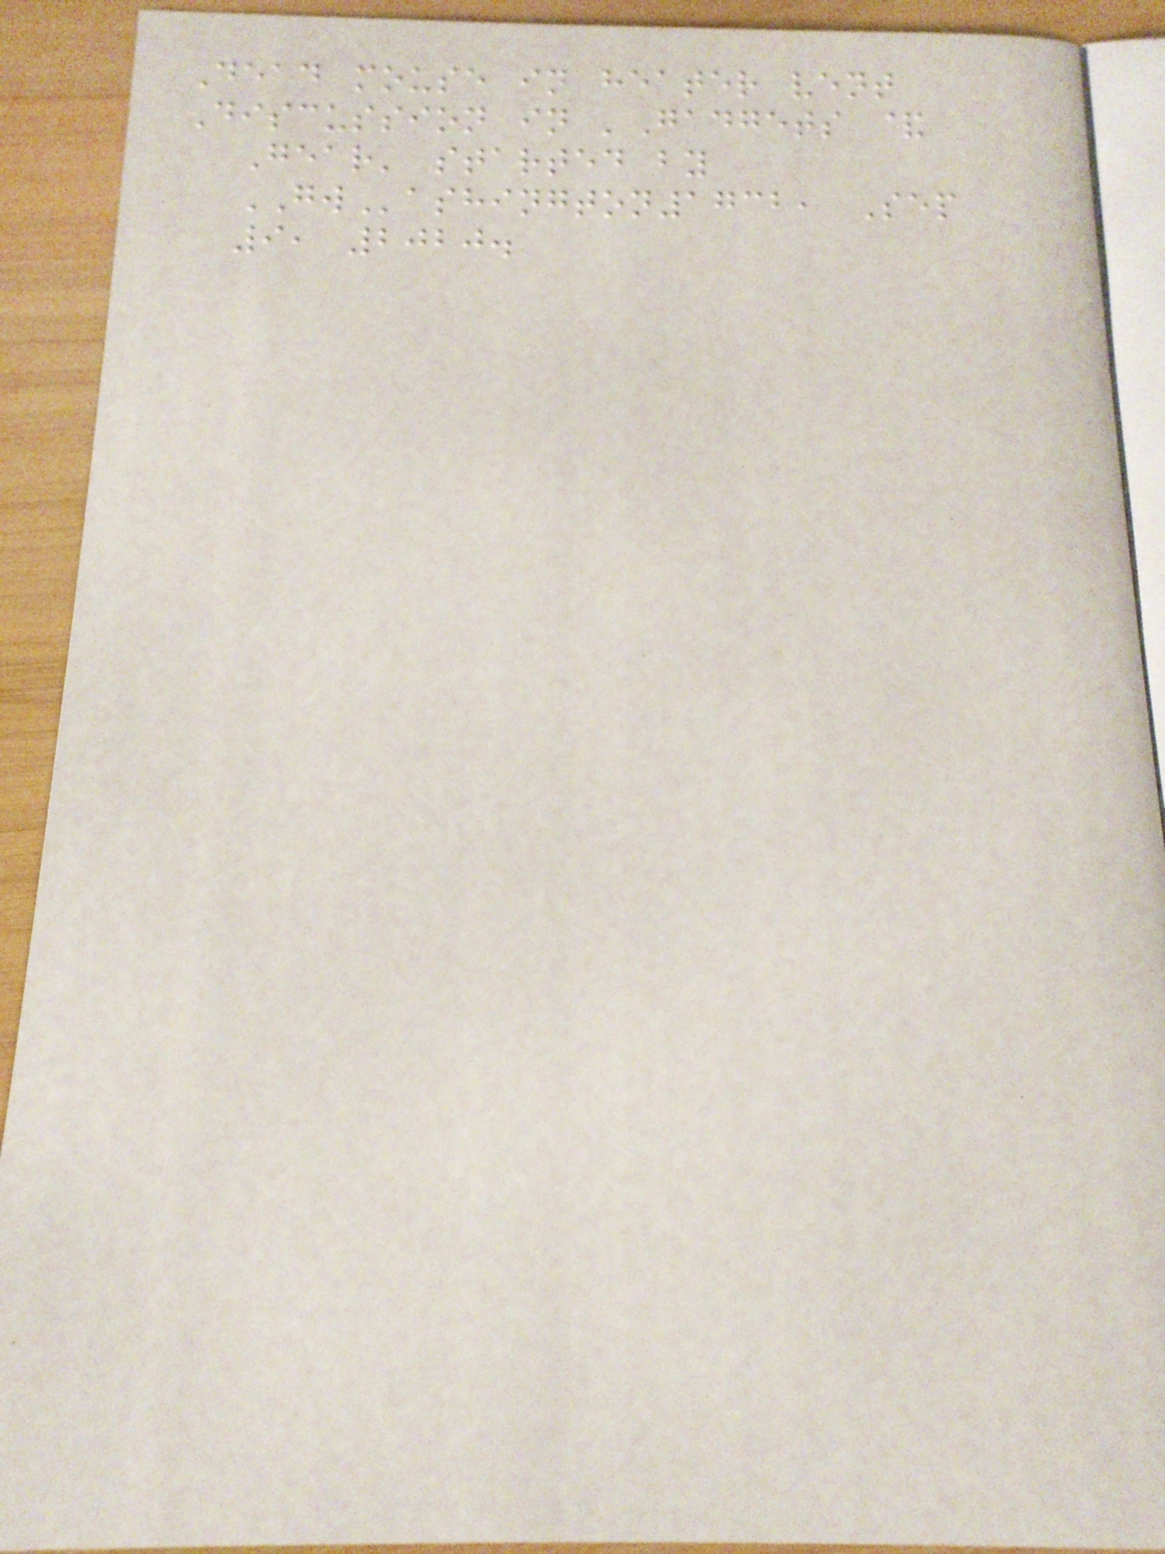Dead mouse in heater vent
Discussion in 'Gadgets &
Gear' started by
GWashington1732, Sep
9, 2020.
